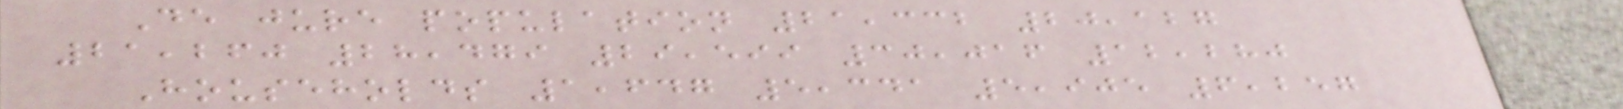De jure population 21,332 20,127
21,260 28,479 29,599 30,016 12,280
Households 1,647 5,341 5,905 6,257
